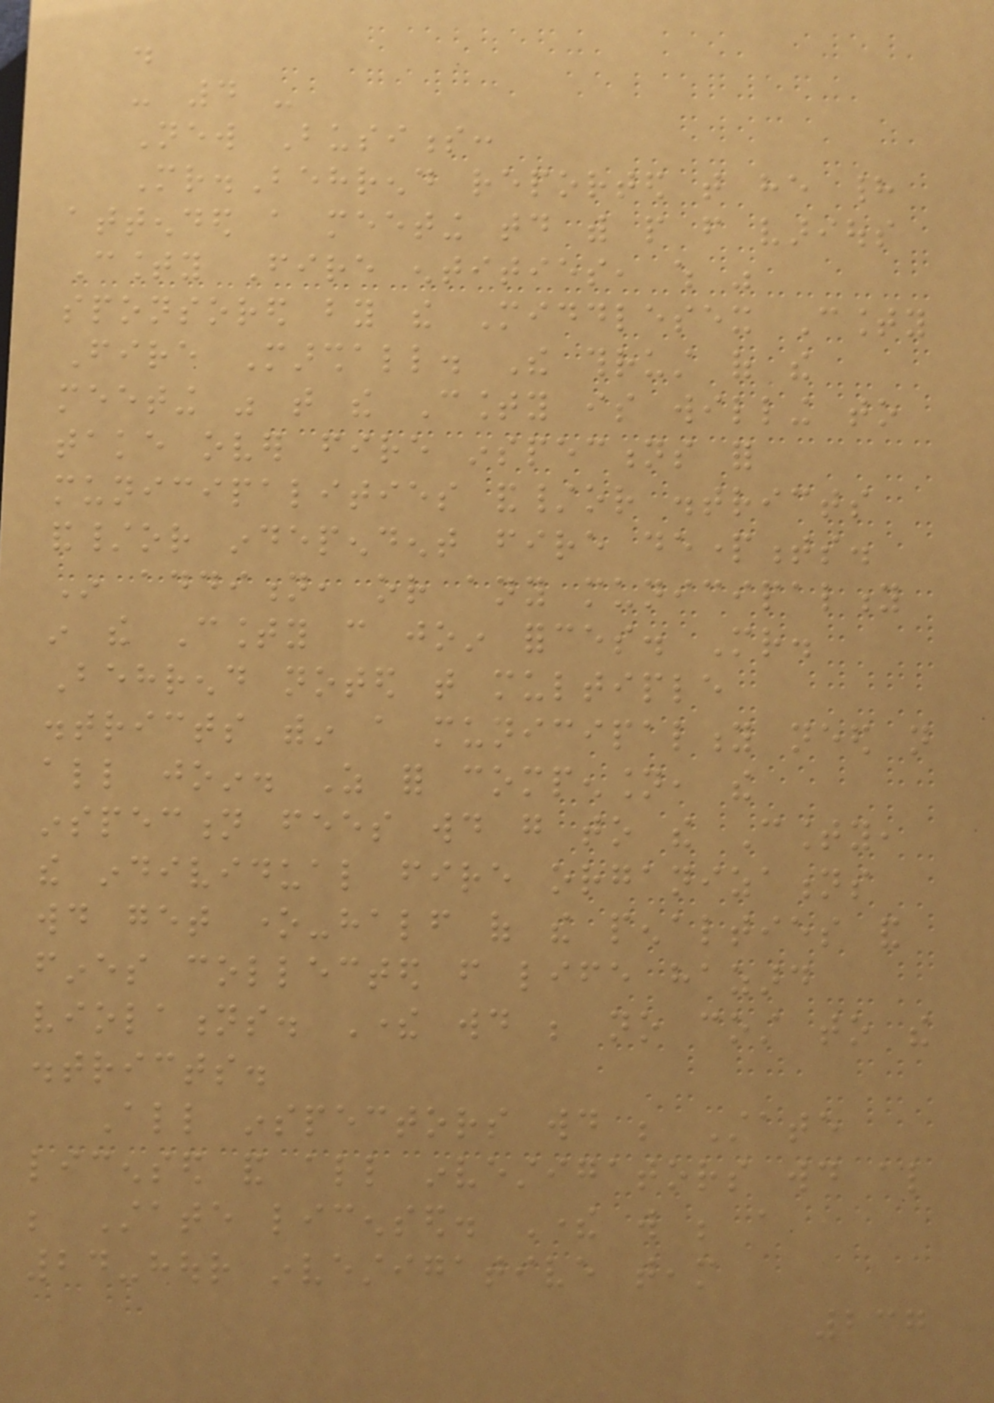.
- 4 -
New Business:
Mr.Behrend reported that he had
attended a meeting today with people from various
County Fire entities, which was
sponsored by the Middlesex County
Fire Marshall. The thrust of the
meeting was that the County is willing to
take over fire inspections for
municipalities and/or districts
and/or independent fire departments.
In addition, or any municipality
in the County can join forces. Mr.
Behrend noted that multiple
districts within a municipality need not
all join. As for compension, the
inspection fees would go to the County,
the individual fire organizations
would get one-half of the penalties and
fines collected from life hazard
violations. There would be no cost to the
districts.
All inspectors would be State
licensed and all investigators would also
be State licensed. There will be a
24-hour investigative team
237
